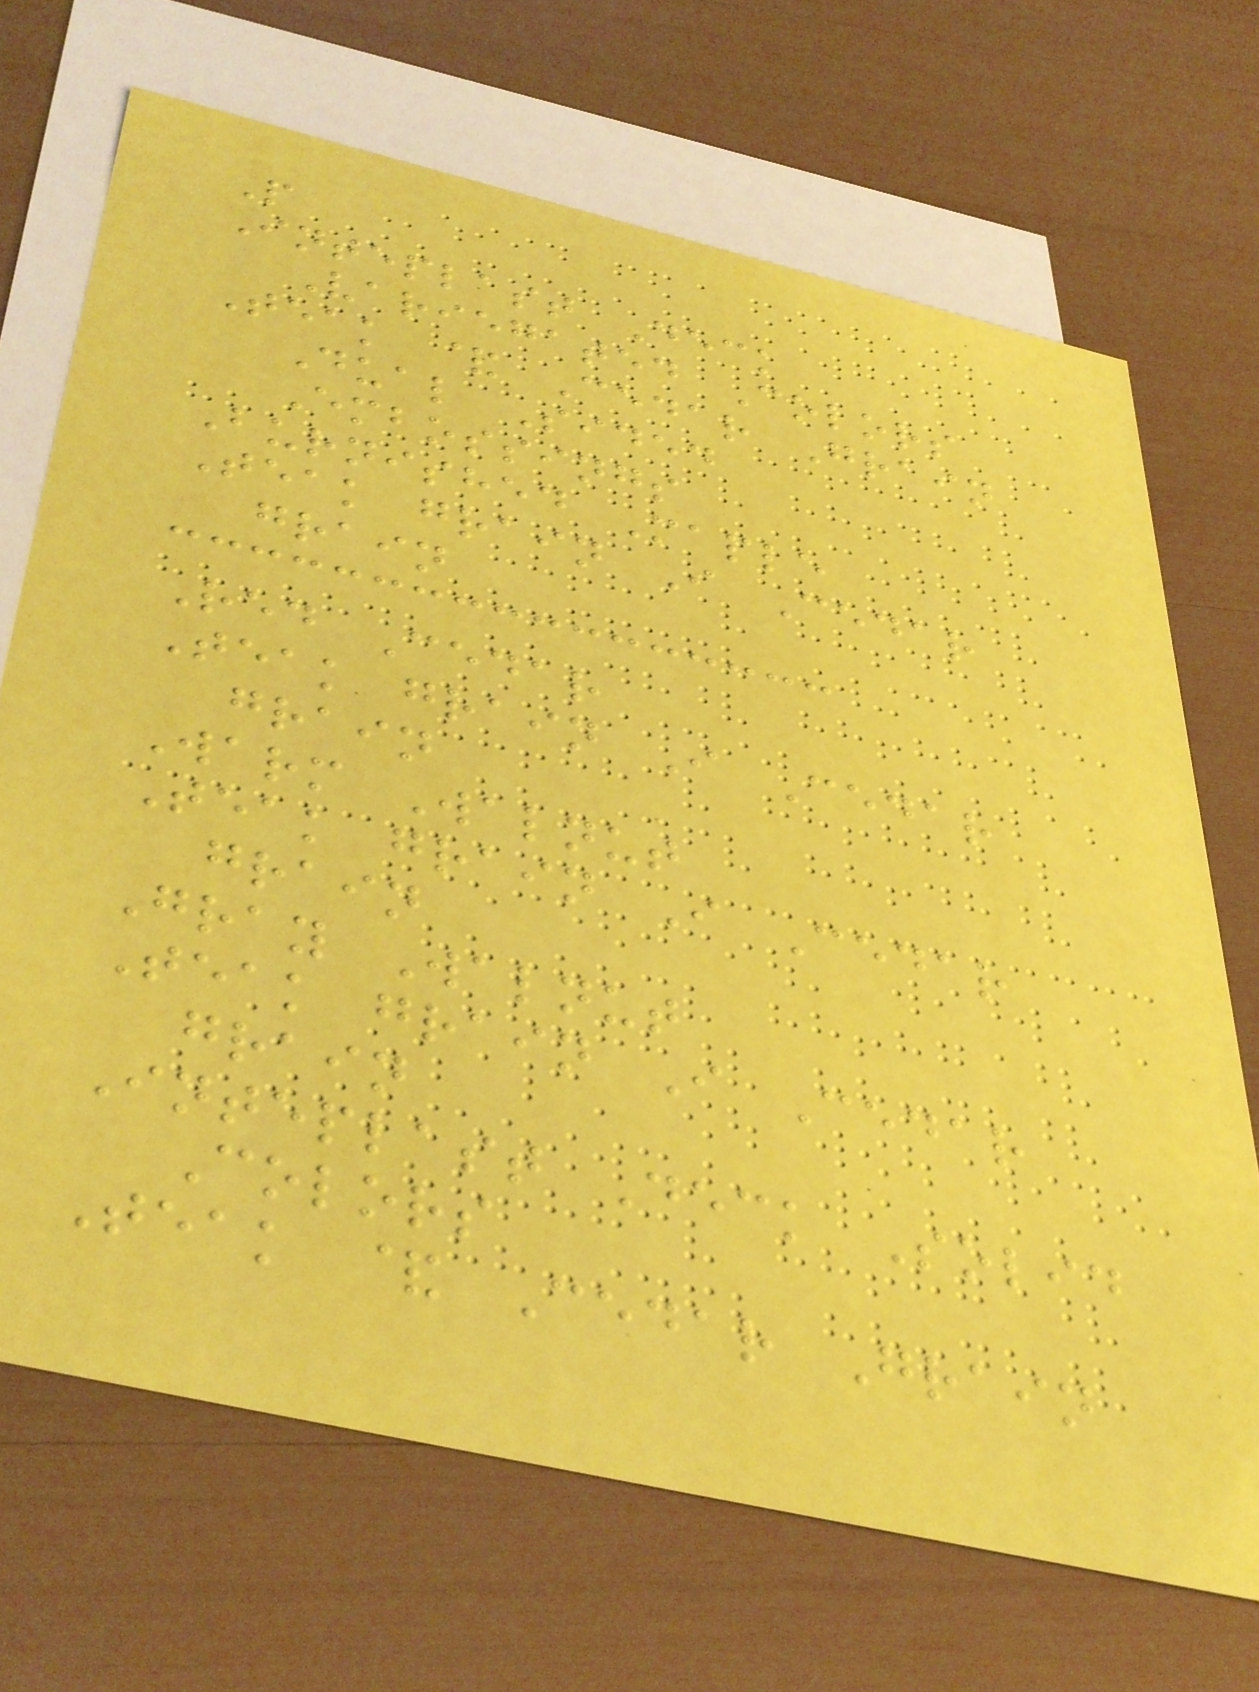P
Inteplast Deck
Variegated Colors
Teak & Cedar Grain
Dual Sided
Embossings
Burnished Maple
Teak grain I Cedar
grain
Red Cedar
Teak grain I Cedar
grain
Warm Walnut
Teak grain I Cedar
grain
Gray Walnut
Teak grain I Cedar
grain
Inteplast Deck Solid
Colors
Teak & Cedar Grain
